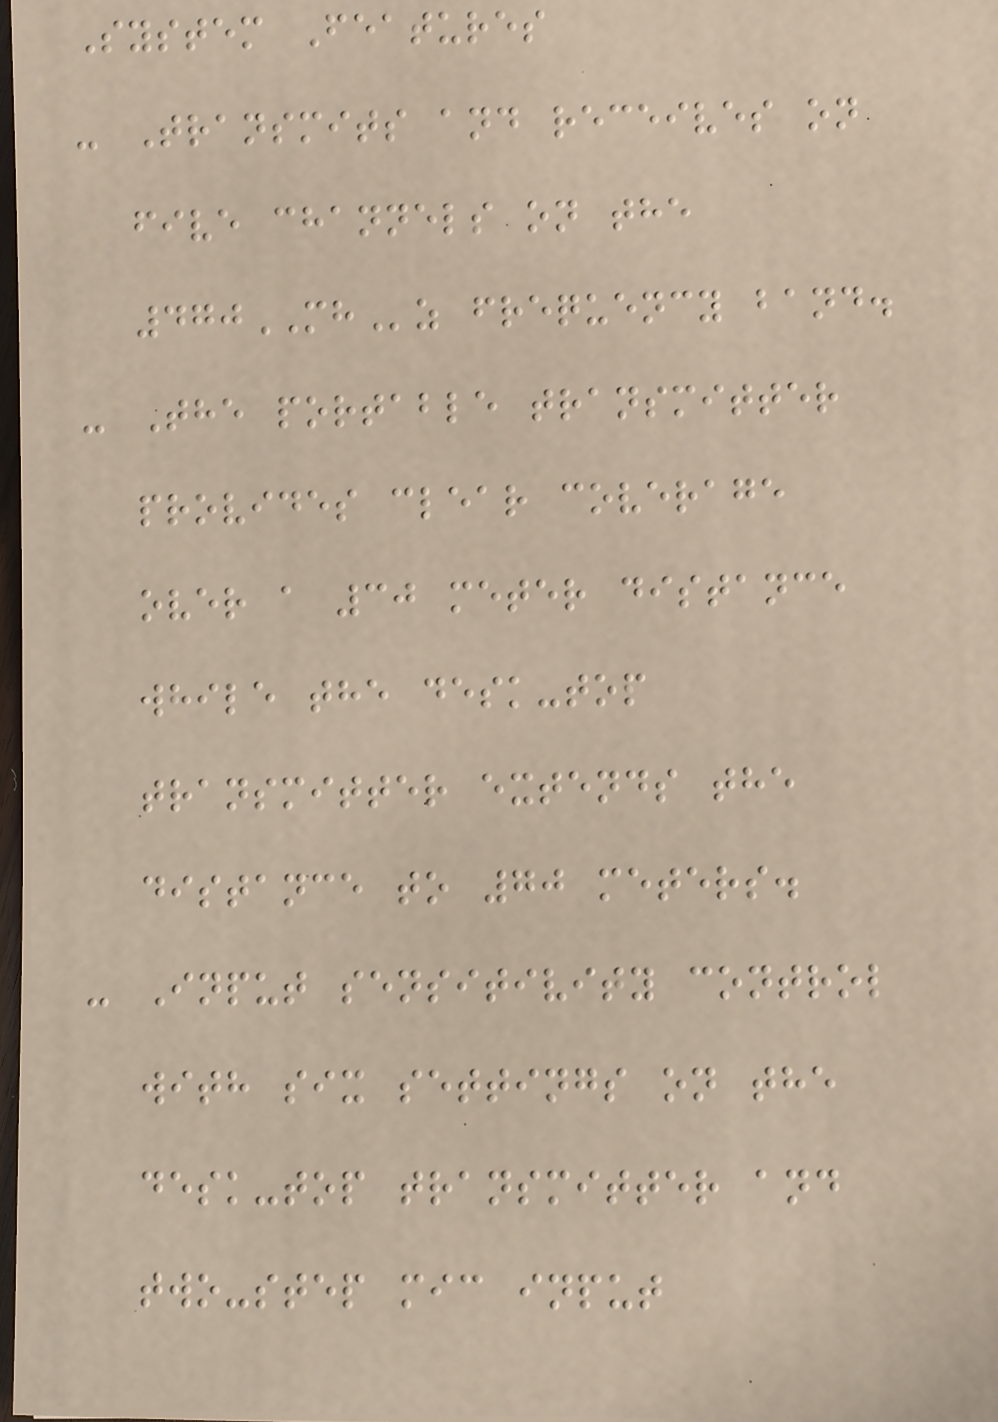System Features
- Transmits and receives on
five channels on the
470MHz frequency band.
- The portable transmitter
provides clear coverage
over a 30 meter distance
while the desk-top
transmitter extends the
distance to 70 meters.
- Input sensitivity control
with six settings on the
desk-top transmitter and
two-step mic input
